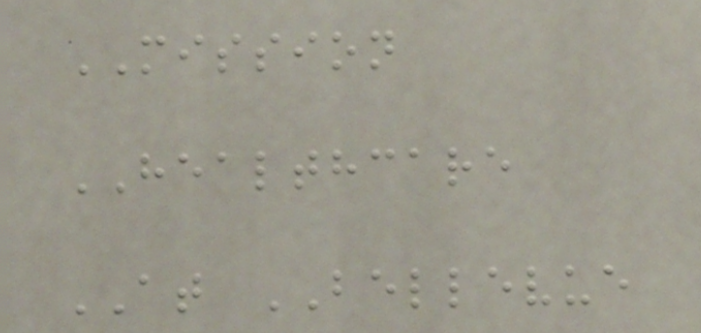MISSION
HEALTHCARE
AT BELLEVUE
